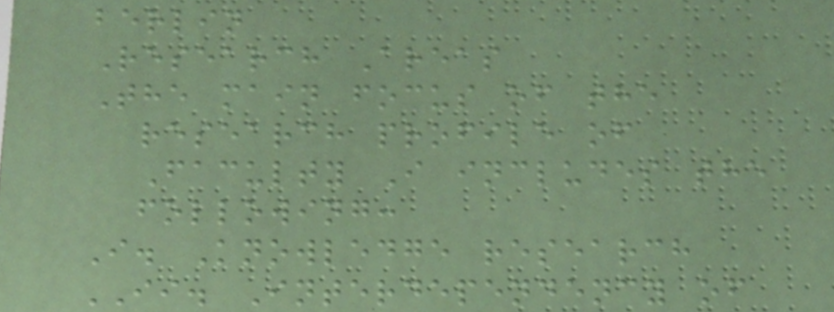berlin
Research Areas
The main focus of the
research profile of
Faculty I includes the
following:
I. Knowledge research
II. Interdependency of
